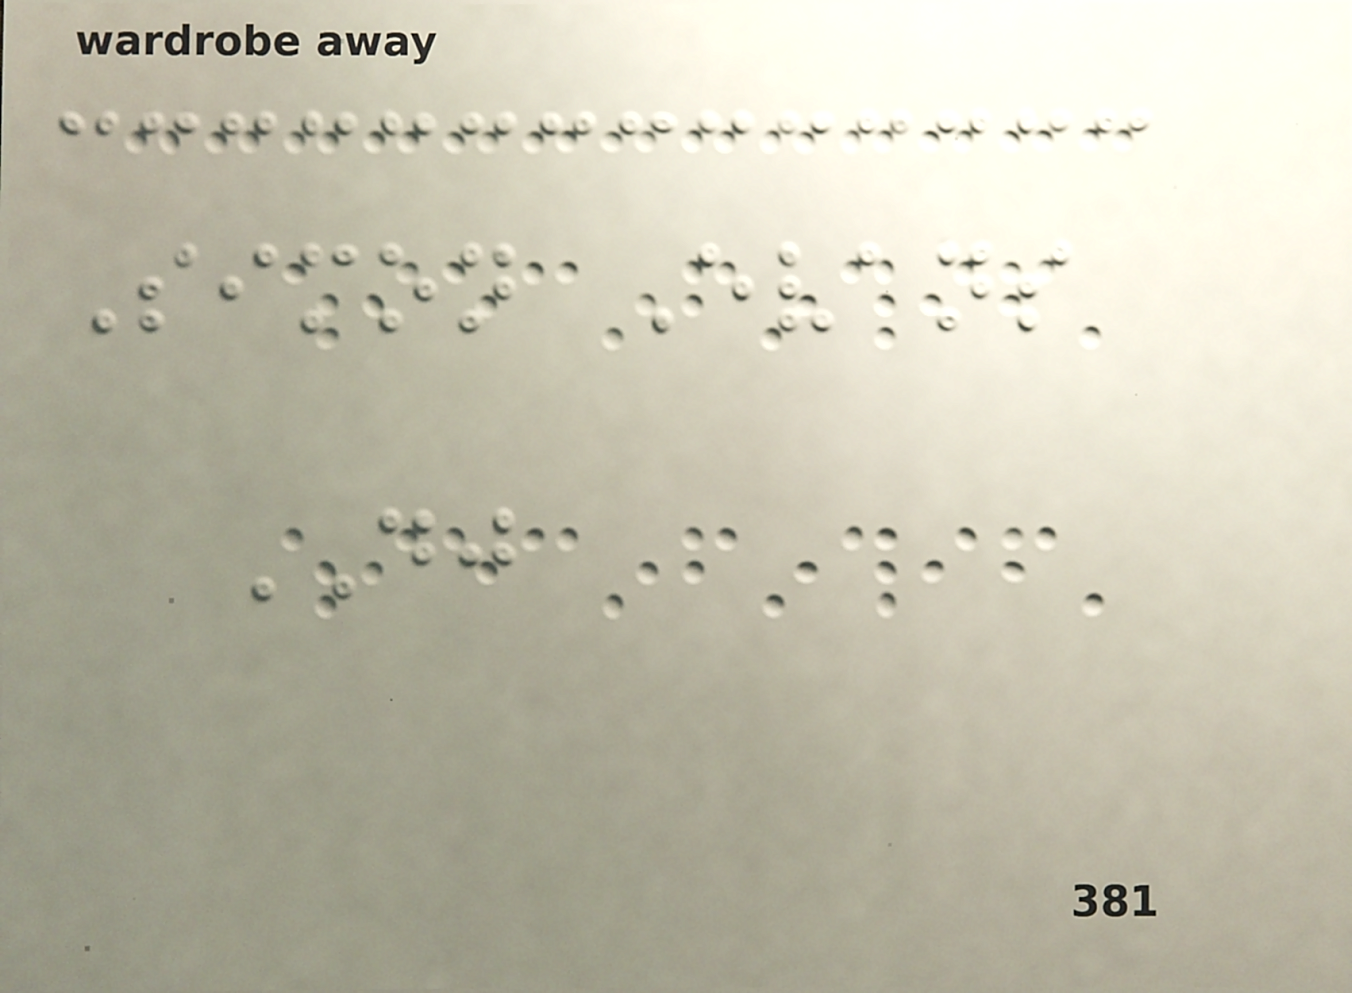Simon Evans
DJ
